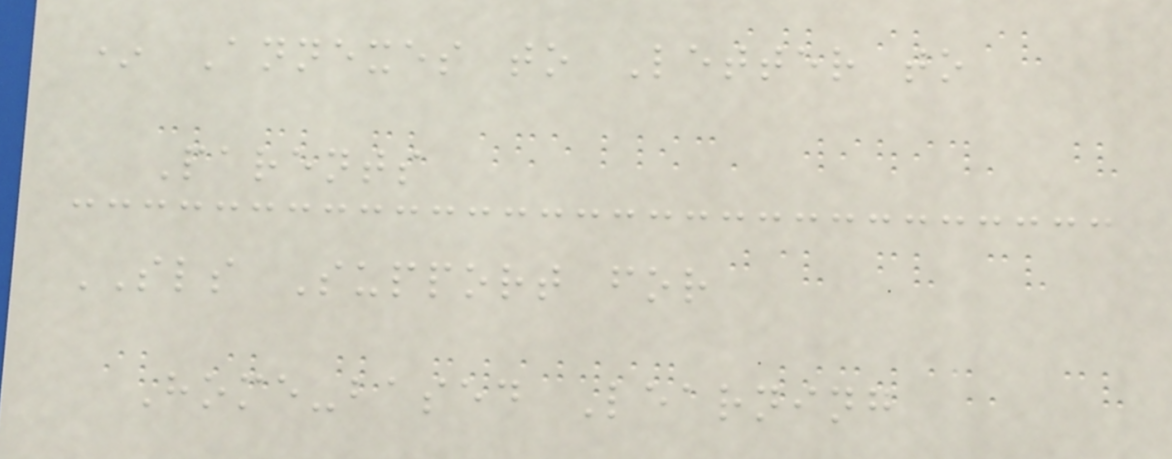* Annexes to Letter to
Parents
SLS Support for
Home-based Learning
